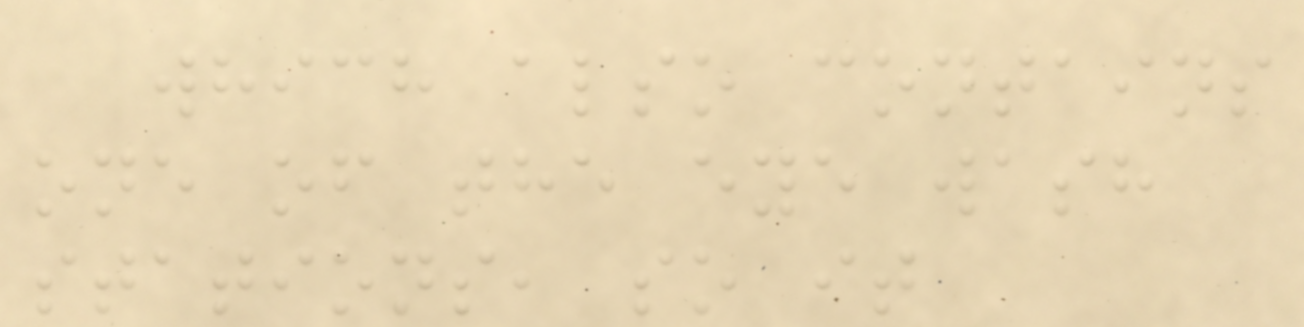which also contains
one of the eye wash
stations, so it
